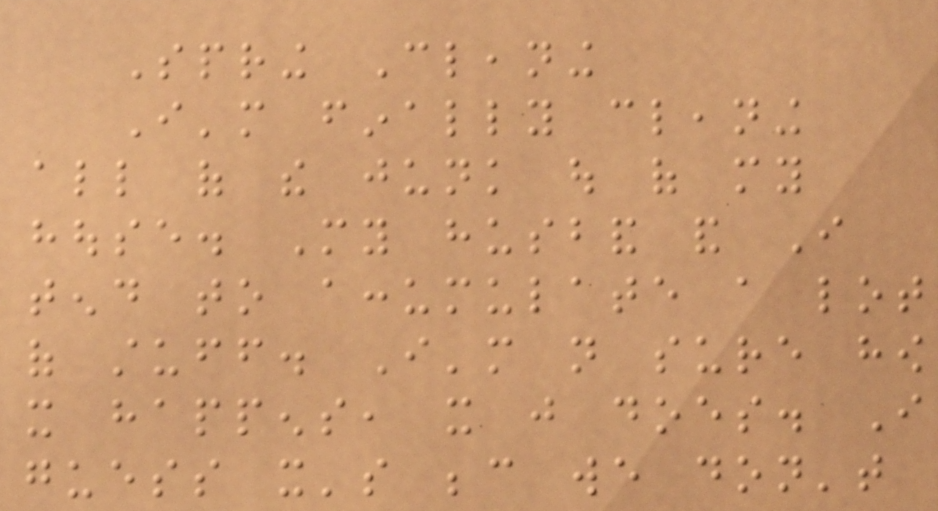Spring Cleaning
I'm finally cleaning
all of the junk out of my
house. My husband and I
tend to accumulate a lot
of stuff. I'm not sure how
it happens, it just does. I
guess it's because we don't
